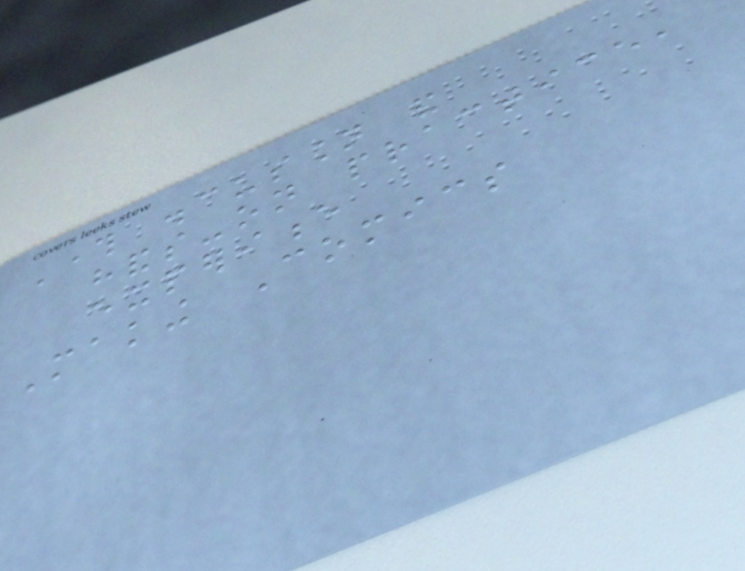Through discussion and
hands-on practice,
experience
Making Comics
